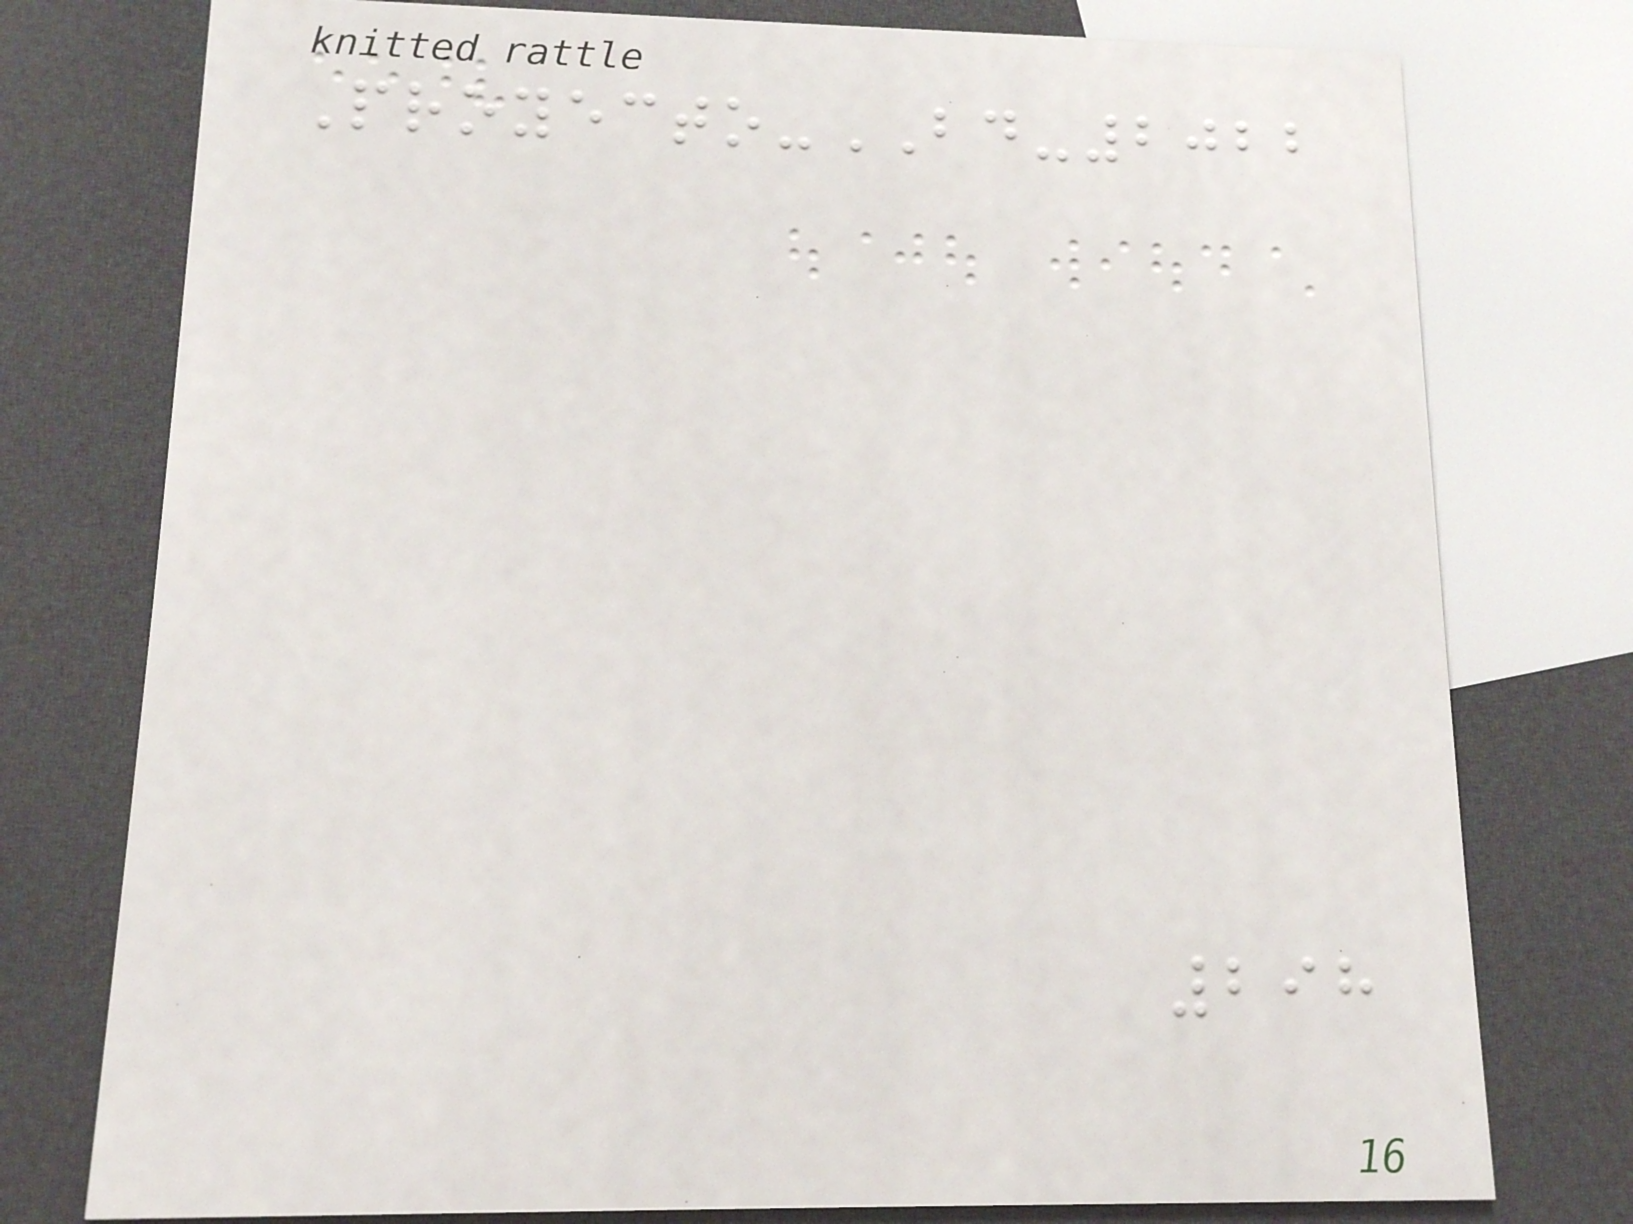Proyecto-BD-2022
298
